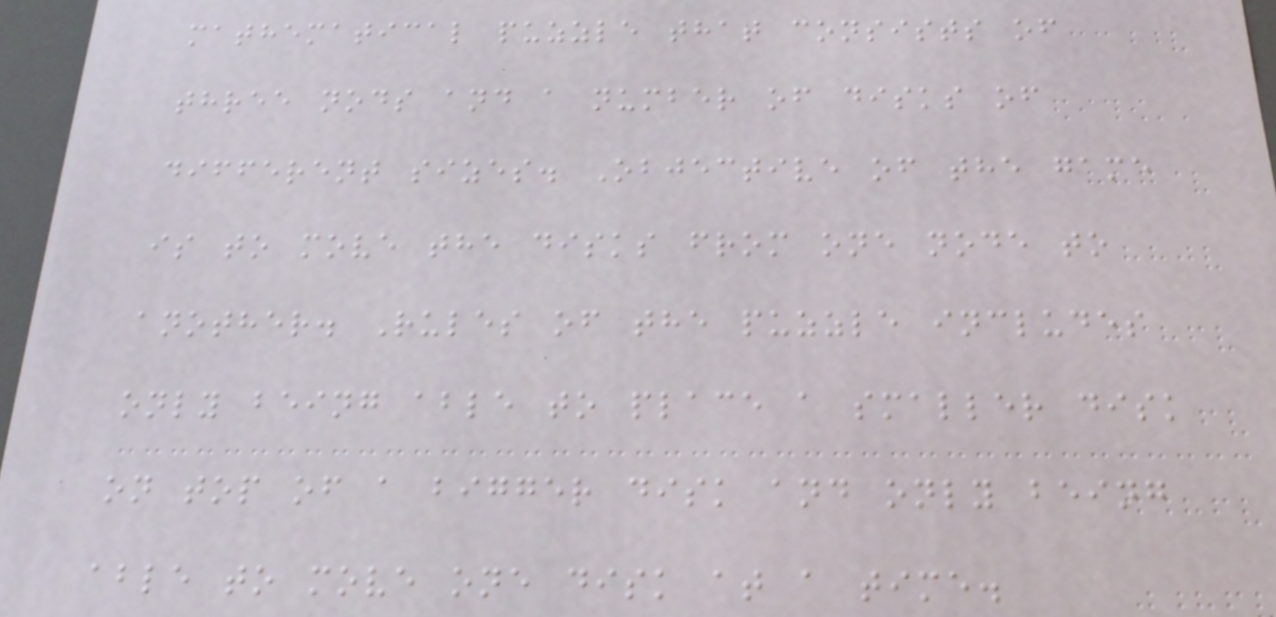mathematical puzzle that consists of
three nods and a number of disks of
different sizes. Objective of the game
is to move the disks from one node to
another. Rules of the puzzle includes
only being able to place a smaller disk
on top of a bigger disk and only being
able to move one disk at a time.
